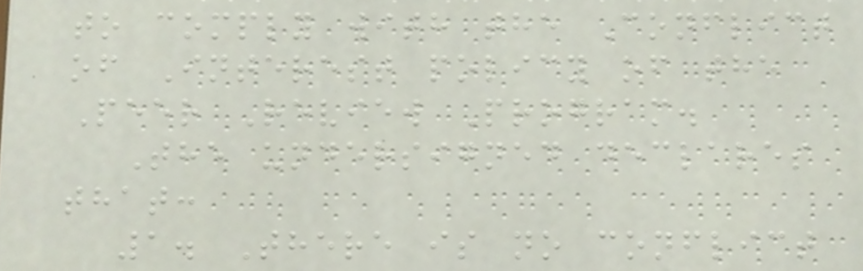to comply with the Conflict
of Interest policy of the
Peer Review Program.
The undersigned declares
that:
1. There is no conflict
